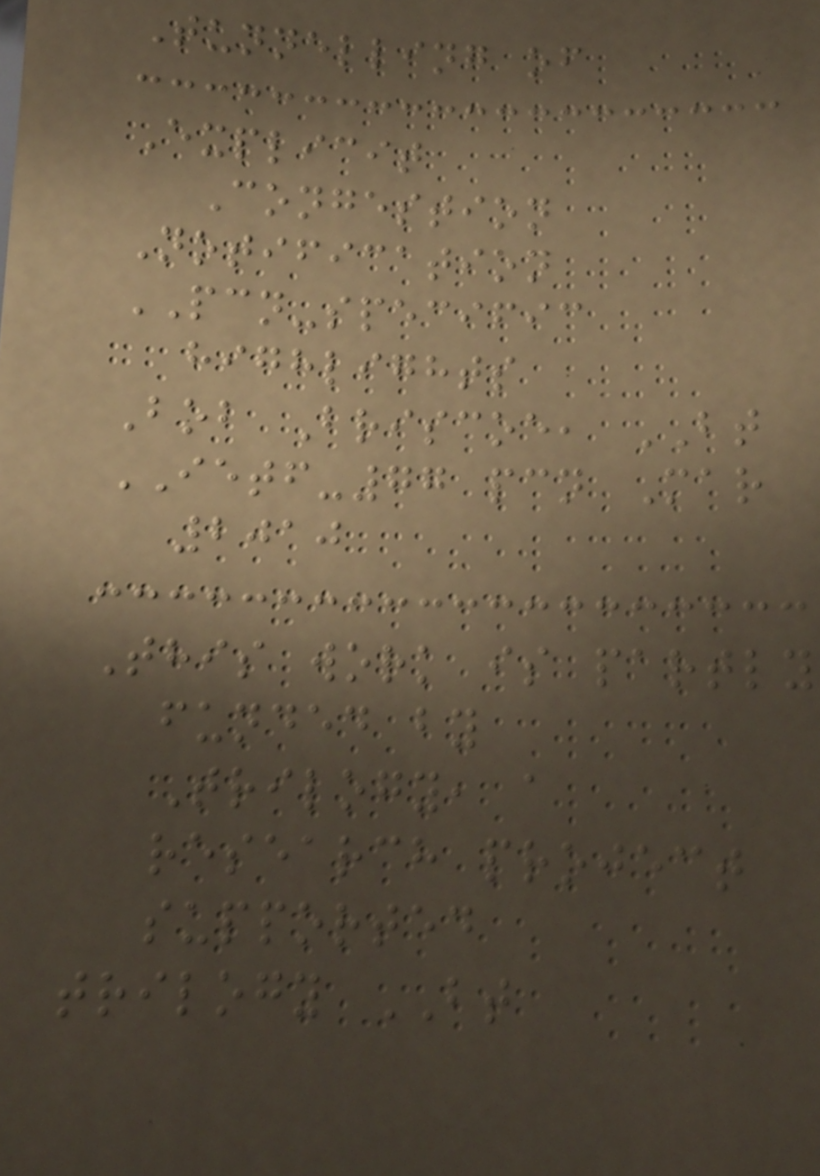Tunnelling of
Explicit
Congestion
Notification
PCN-specific
highlights
Bob Briscoe, BT
IETF-77 pcn Mar
2010
This work is partly
funded by
Trilogy, a
research project
supported
trilogy BT
